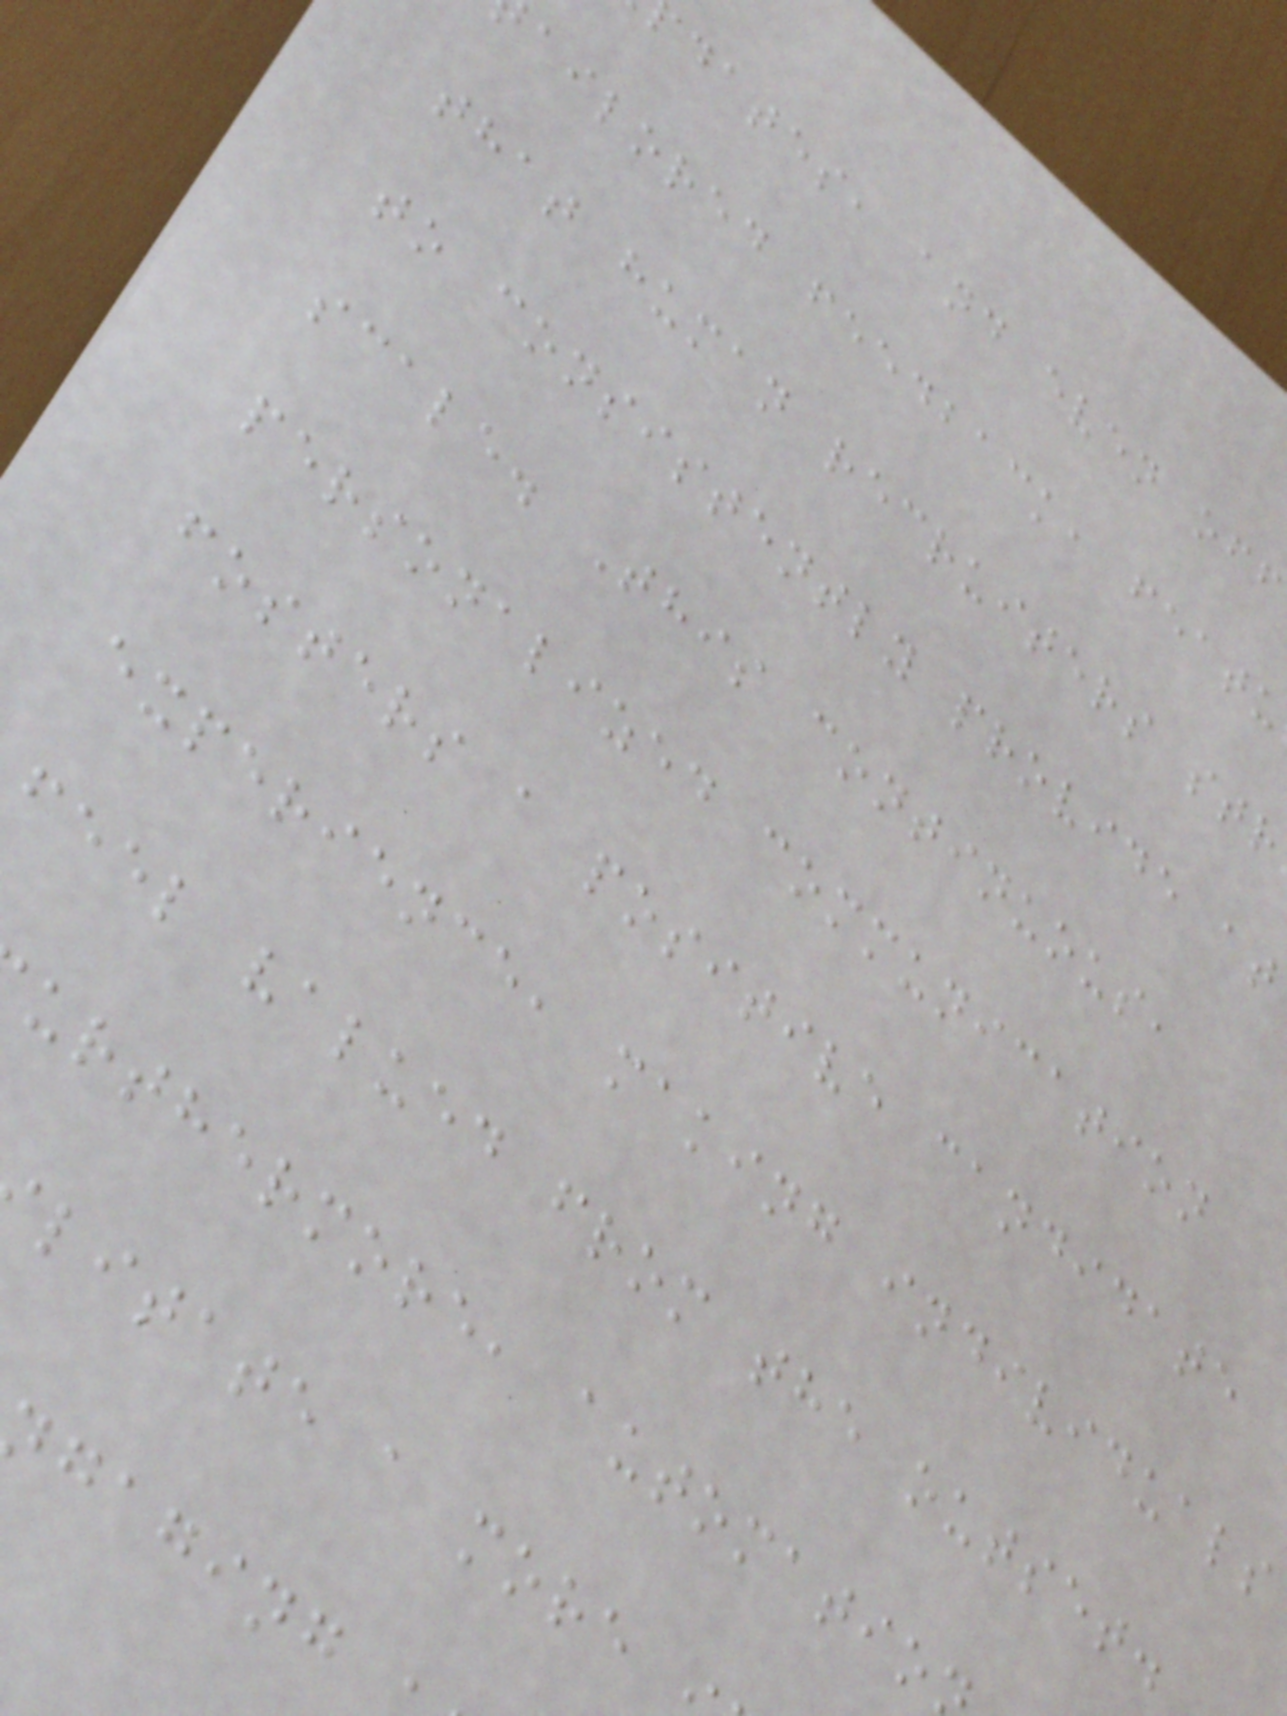dates, and even off
ailored feedback, featu
that human recruiters str
to consistently provide at
scale. This continuous,
personalized communication
fosters a positive candidate
experience, making individuals
feel valued from the outset.
urthermore, automatio
litate a more
gaging
